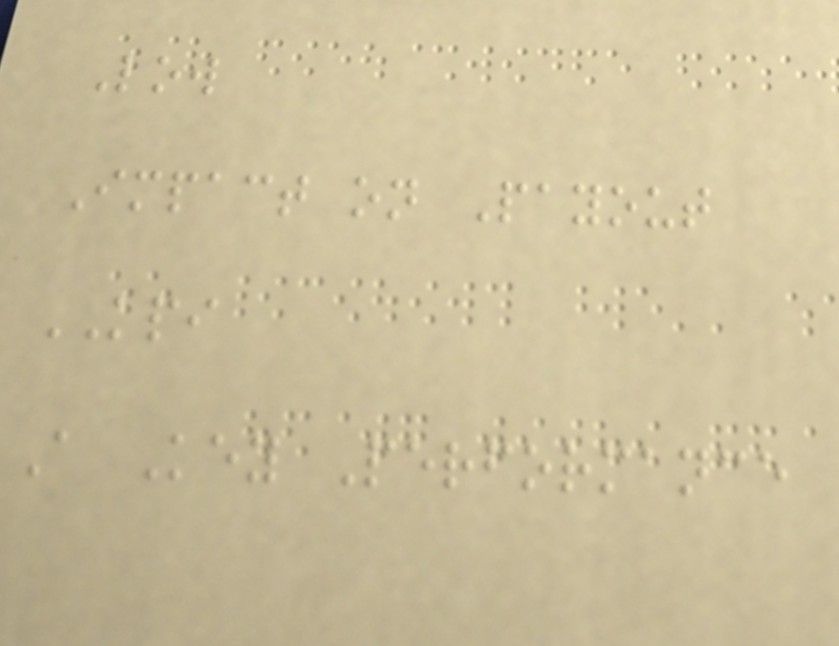Low
Impact on Payout
KPI
A Key Performance
